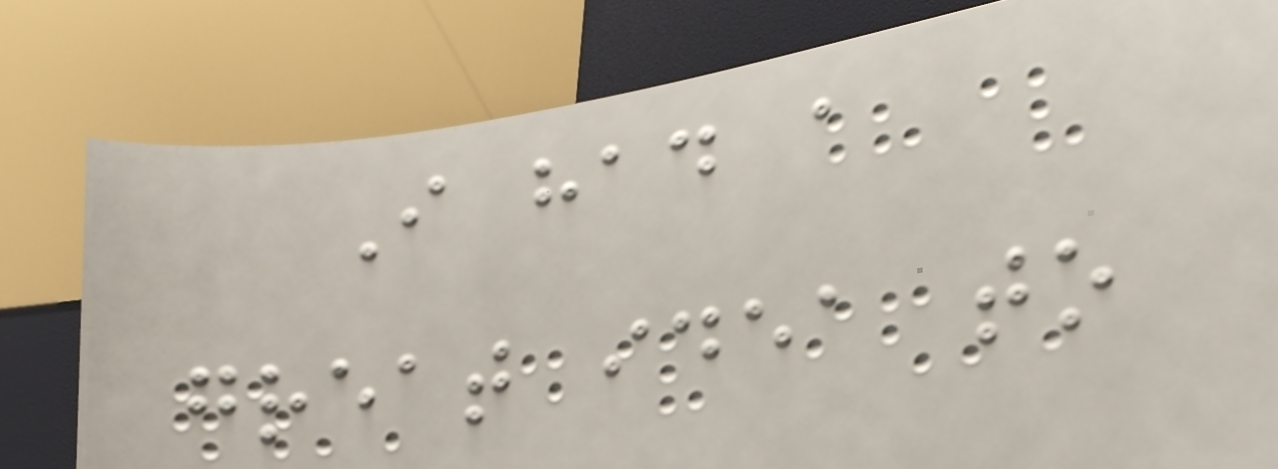I had a
great idea to
